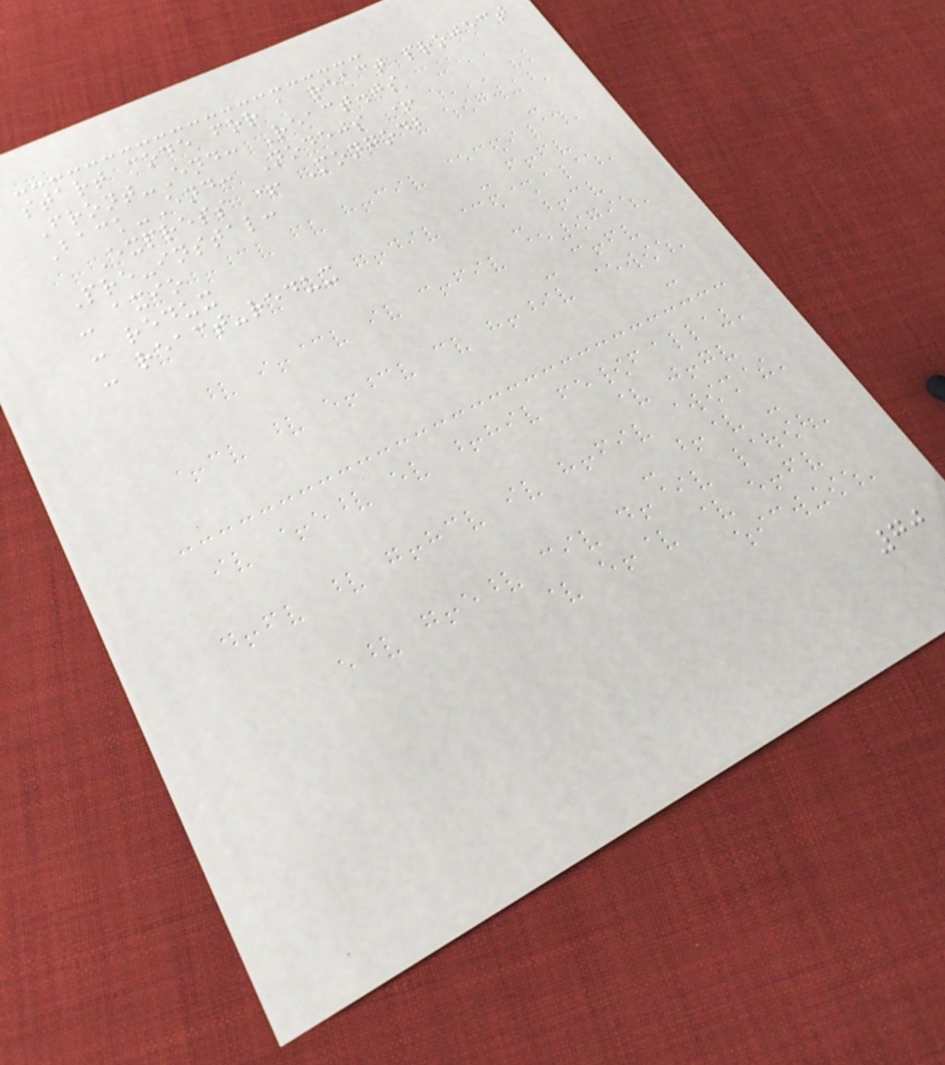start code for a react project
Front-End: React.js
Back-End: Nodejs +
Express + Mongodb
Pre-instal:
- axio
- redux
- react-redux
70
